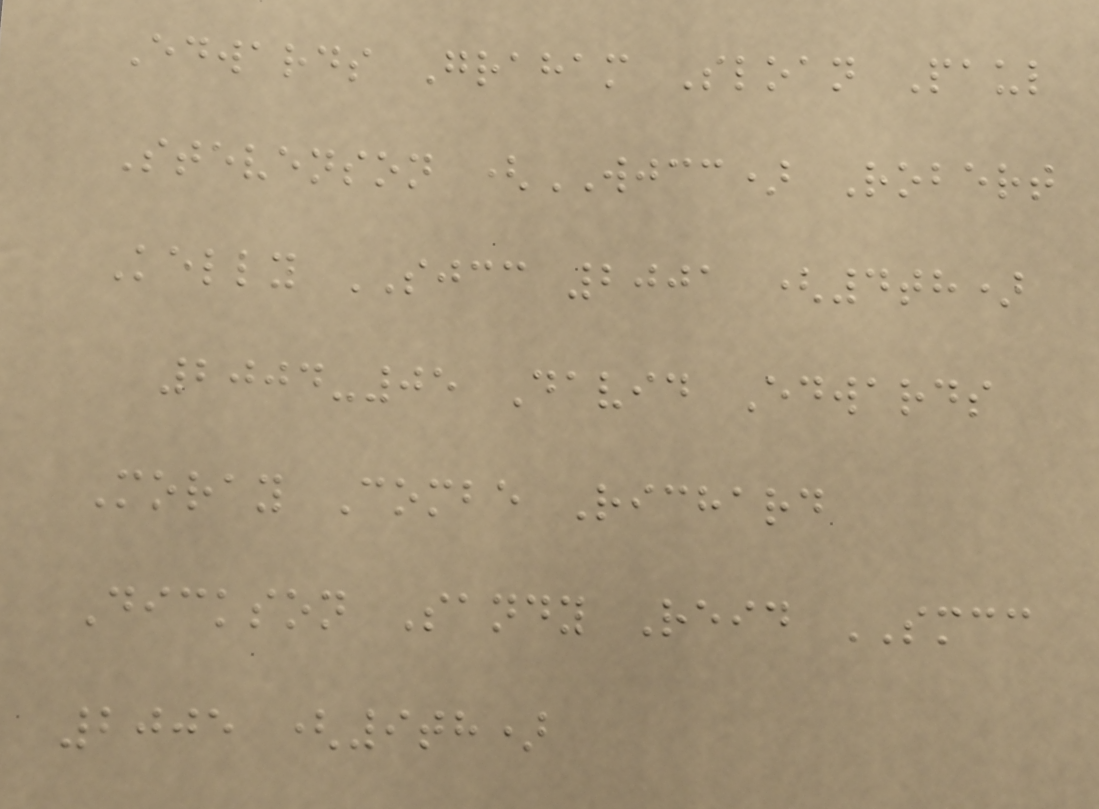Edwards Graham Sloan Paul
Stevenson (WJCC) Robert
Kelly SJCC 2001 (4th)
2004-05 David Edwards
Moray Combe Richard
Dickson Sandy Reid SMCC
2005 (9th)
